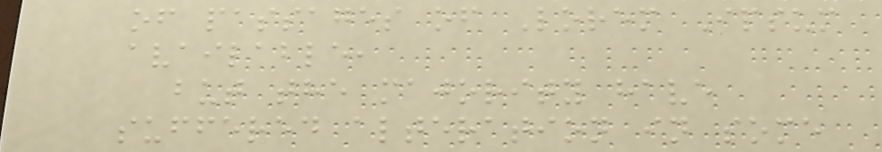of passages of Lorem Ipsum
available,
but the majority have
suffered alteration in some
